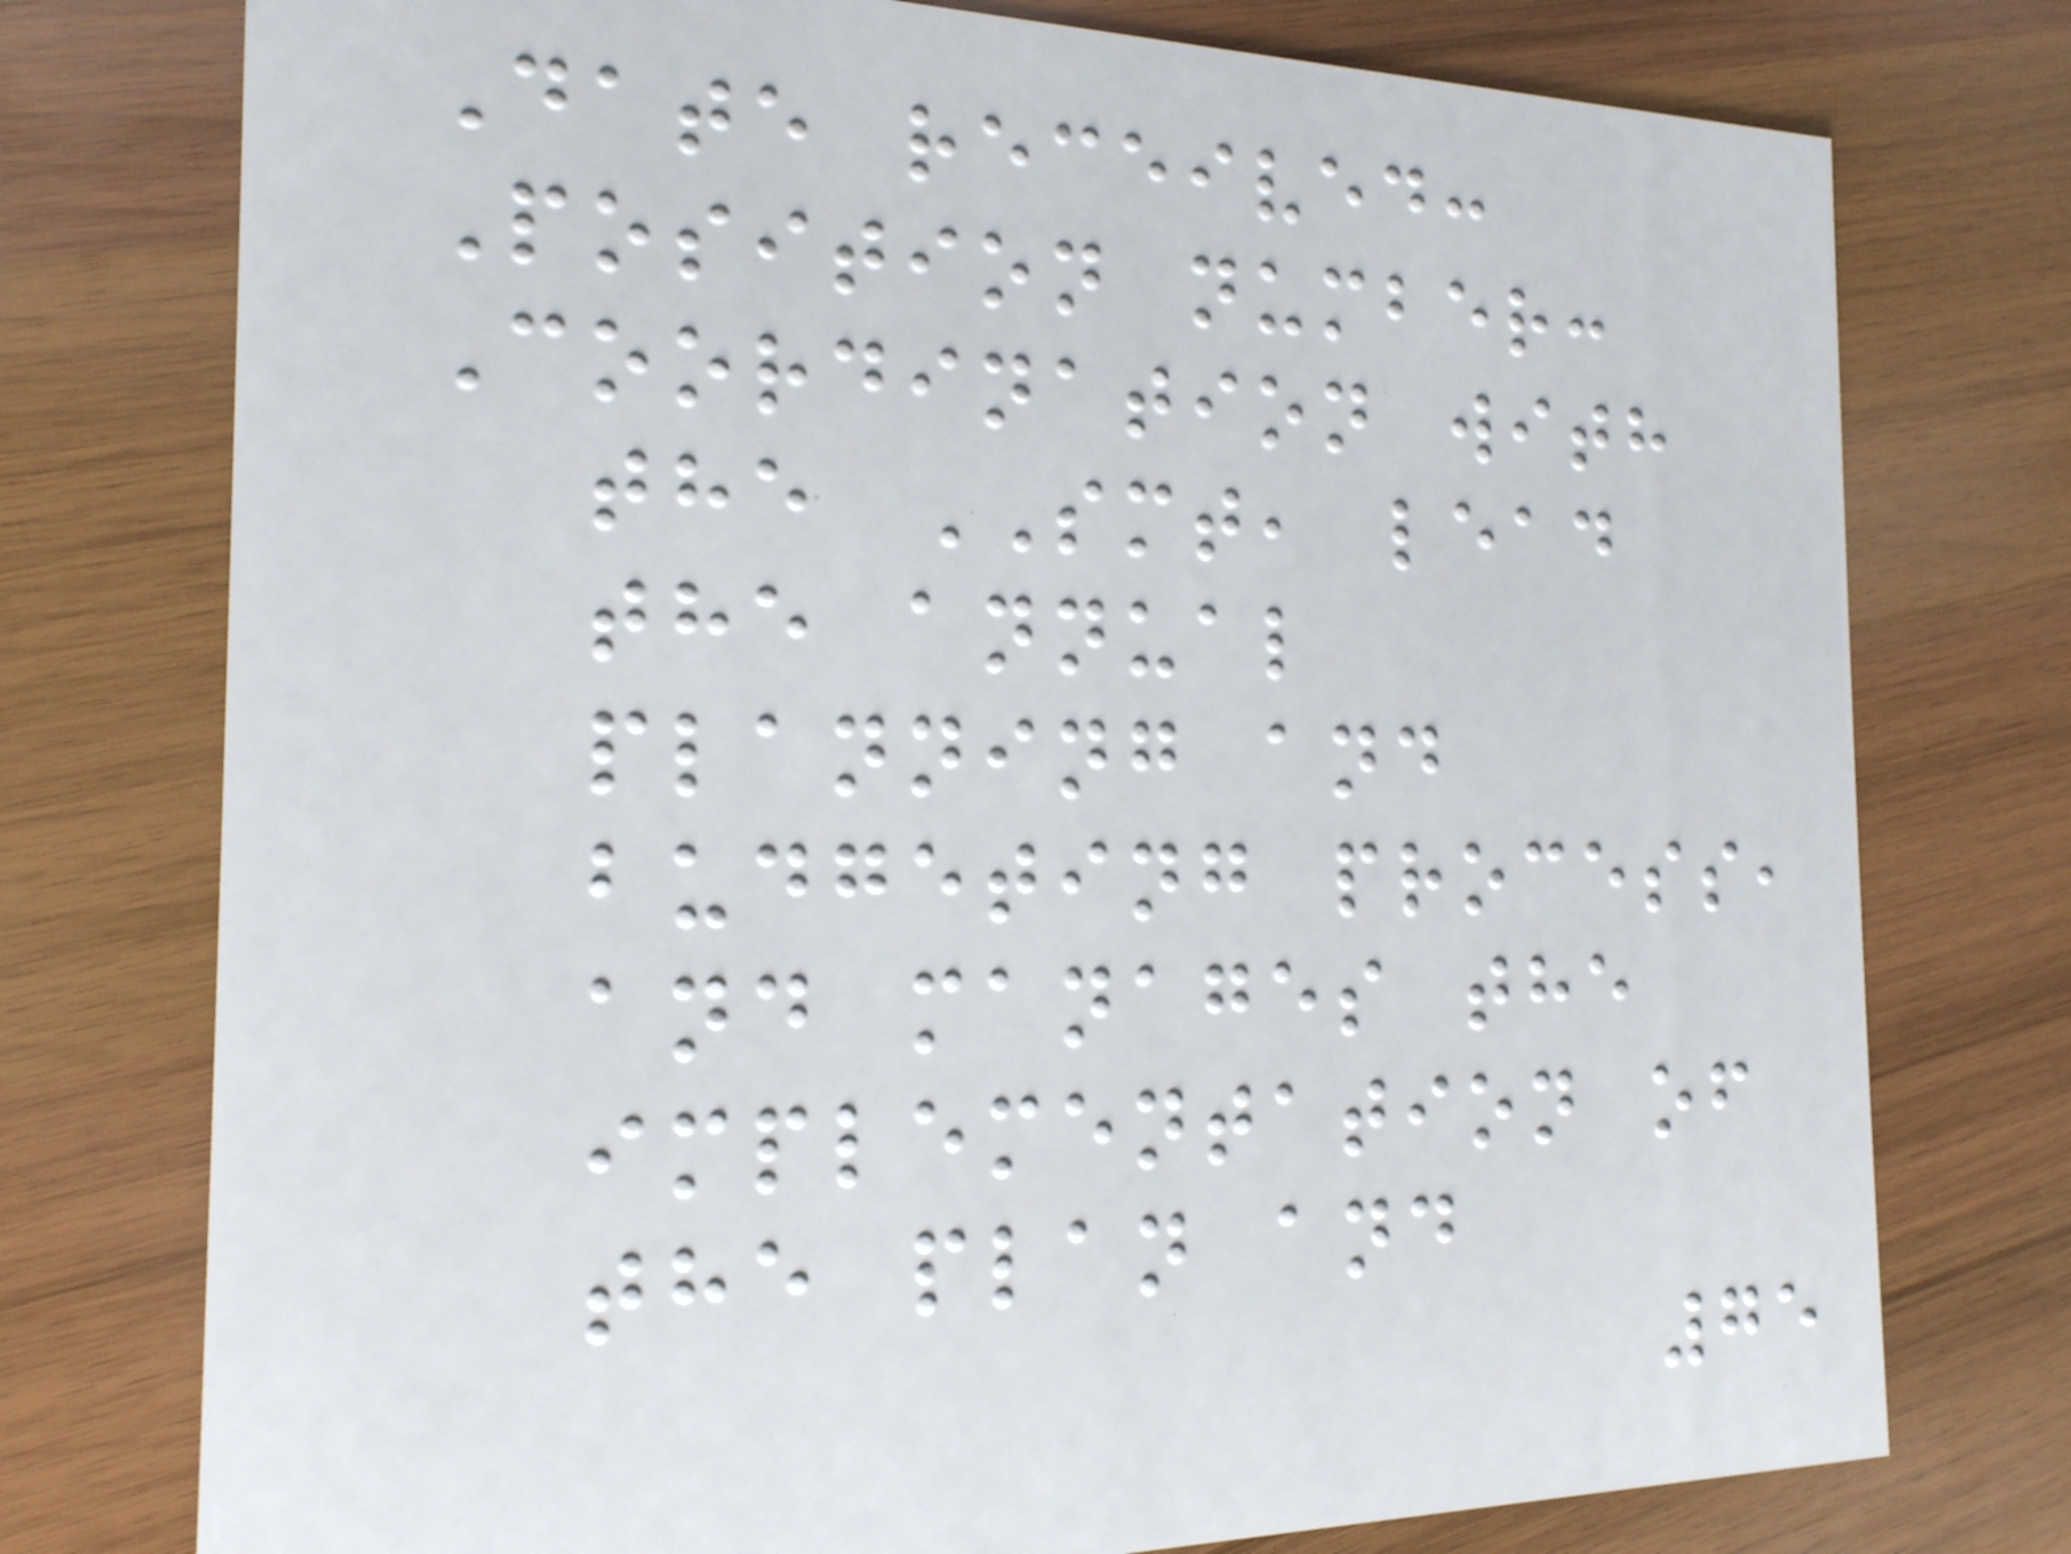Date received:
Position number:
Coordination with
the SMT, lead
the annual
planning and
budgeting process,
and manages the
implementation of
the plan and
75
